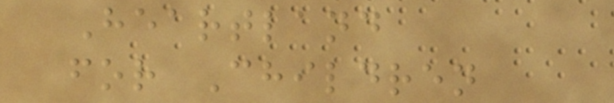Heartland
for Children
